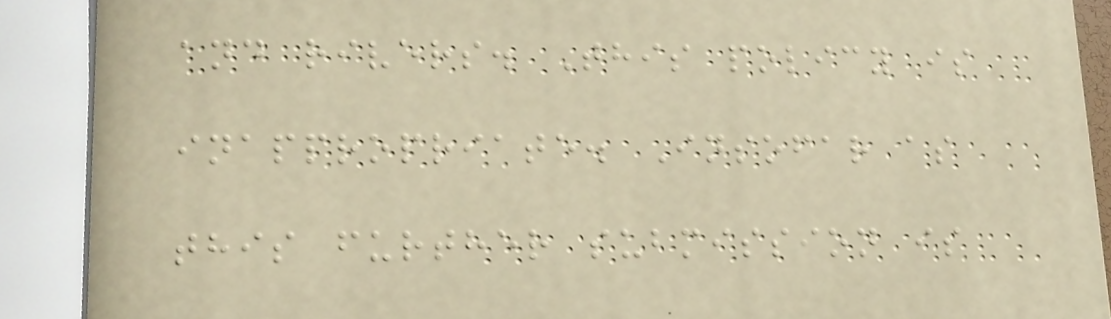and rivers. This policy is
inappropriate. Insofar as
this further submission is
